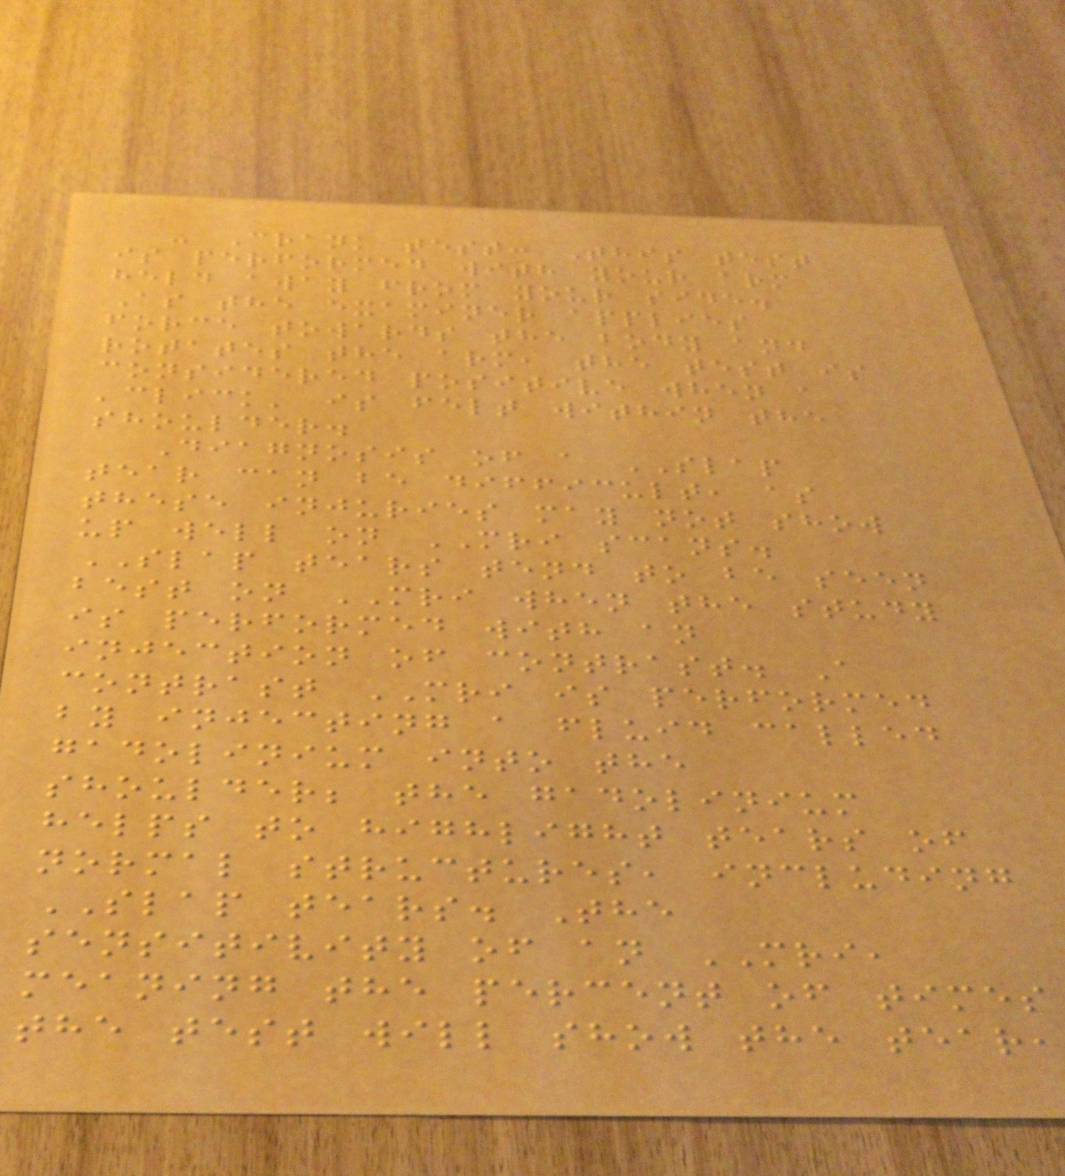- Crank test: This test
is performed with your arm
held away from your side.
As the examiner applies
force towards the body and
rotates the arm, the test is
considered positive when a
'click' is felt within the
shoulder.
Diagnosis of a SLAP
tear can be difficult, as
these injuries may not show
up well on MRI scans.
SLAP tears tend to be seen
best on MRI when the study
is performed with an
injection of contrast. A
contrast MRI is performed
by injecting a fluid called
gadolinium into the
shoulder; the gadolinium
helps to highlight tears of
normal structures, including
SLAP tears. The
sensitivity of an MRI,
meaning the percent of times
the test will show the tear,
